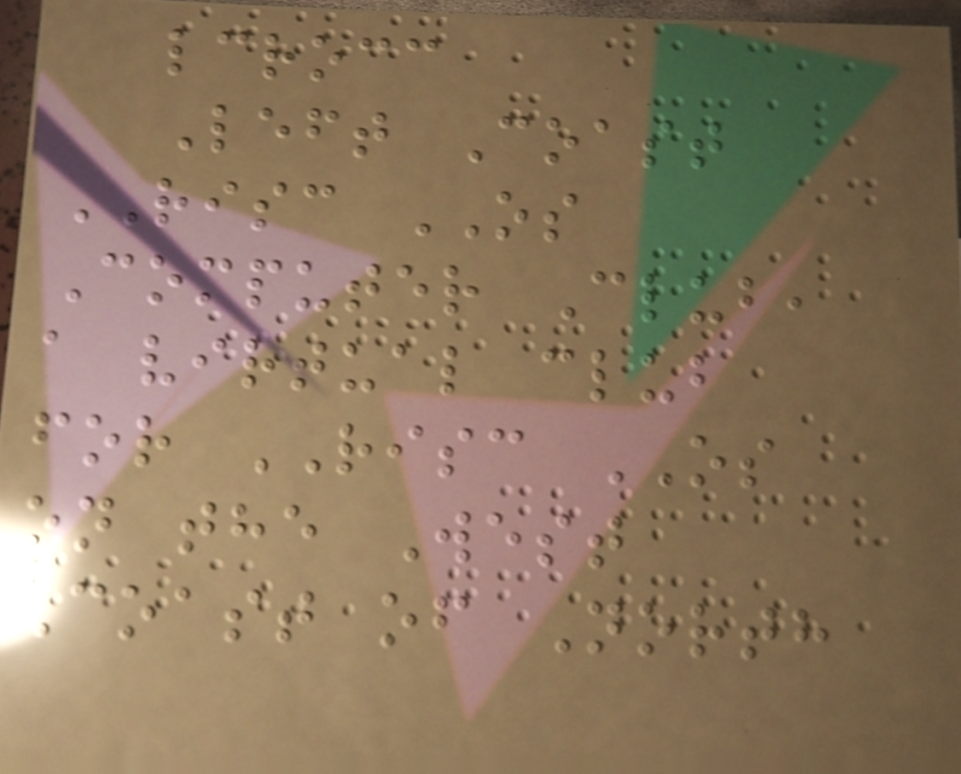lcrocc
Left Coast
RISC OS
Computer Club,
a virtual club
for RISC OS
on the West
Coast of North
